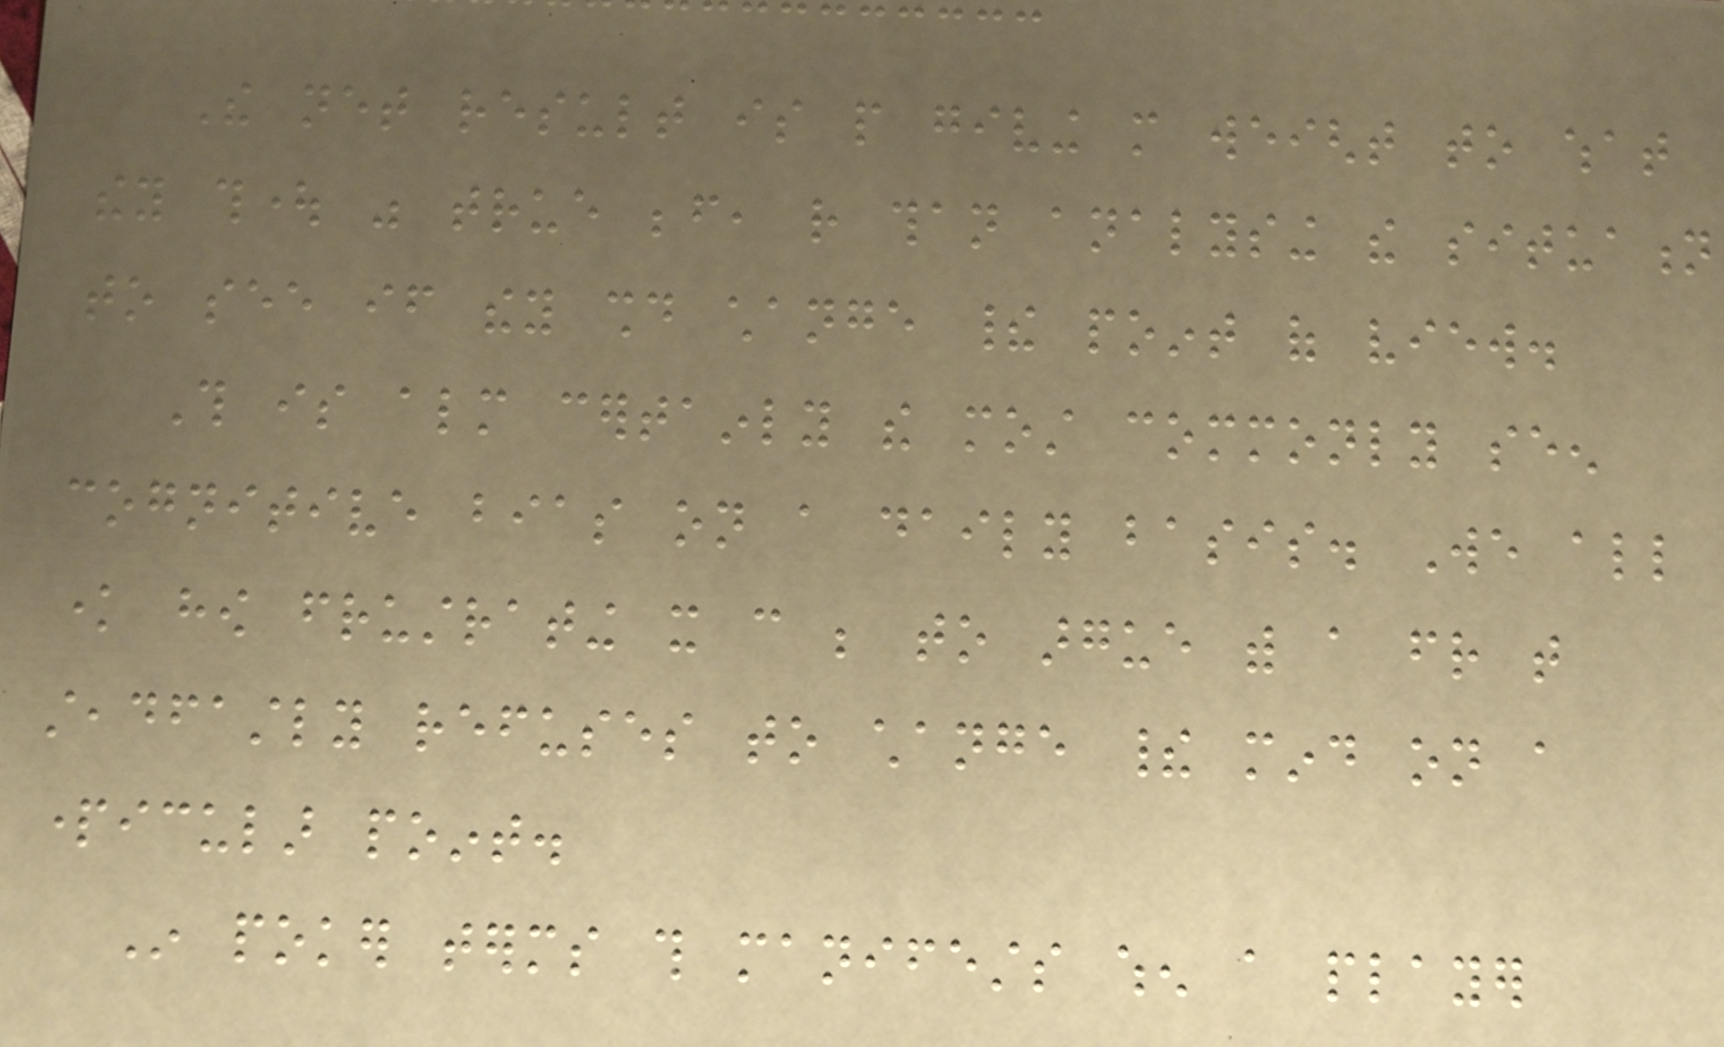The net result is people giving more weight to what
they thought was true before, rather than analysing the situation
to see if they should change their point of view.
This is almost certainly the most commonly seen
cognitive bias on a daily basis. We all
know how frustrating it can be to argue with a friend that
steadfastly refuses to change their mind on a
particular point.
In poker terms this manifests when a player
